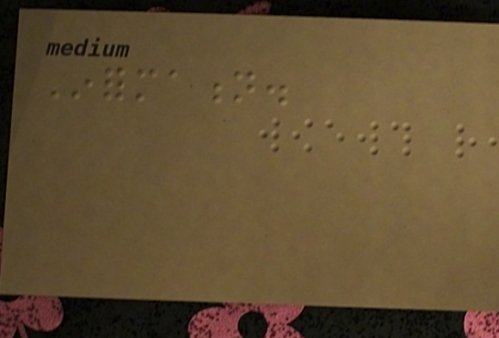Information.
